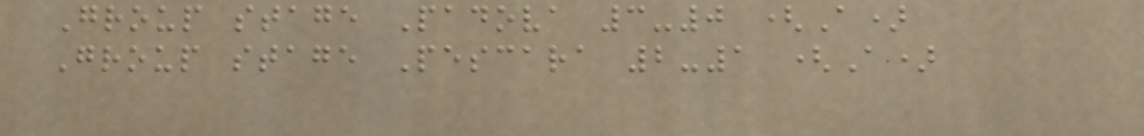Group stage Padova 3-0 (A)
Group stage Pescara 2-1 (A)
